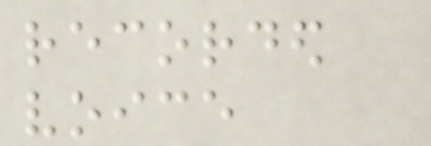recorded
voice
